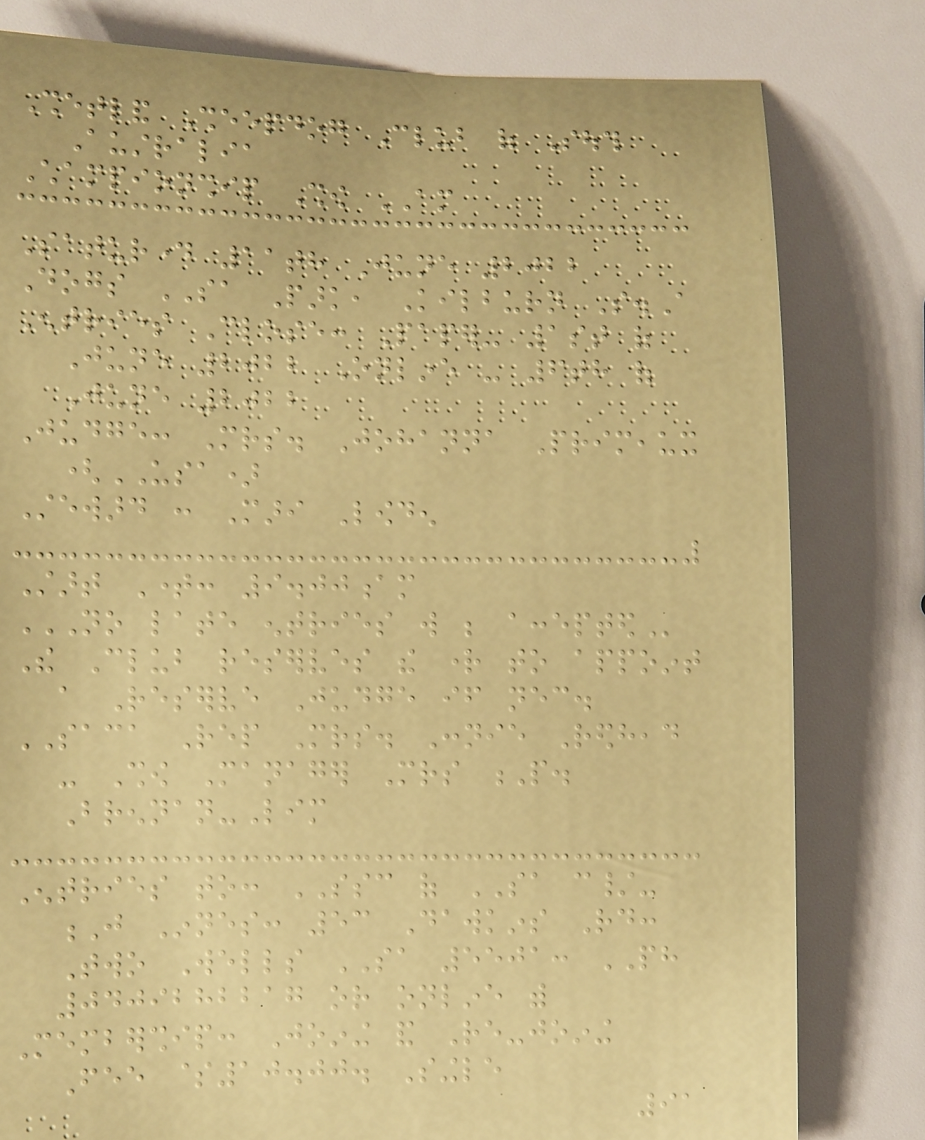Shetland Sheepdog Club of South
Australia
Championship Show AM
Saturday 11th June 2022
Dogs SA Park, Kilburn S.A
Entries Close: Paper- 1st of
June 2022 Online - 6th of
June 2022
Judge: Mrs. Johanna Primeaux
(USA)
Steward : Mari Lowden
Start Time: 9.00am
NO LATE ENTRIES WILL BE ACCEPTED
The Club reserves the right to appoint
a Reserve Judge if necessary.
SACA Rep Mrs. Connie Redhead
- Show Manager Mrs P.
Brennan-Lim
Entries to: SSC of SA c/-
J Innes: 53 Dawkins Rd:
Two Wells SA 5501: PH
0409282217 or online with
Membership: Joining and Re-joining
Fee $10.00. Single
91
